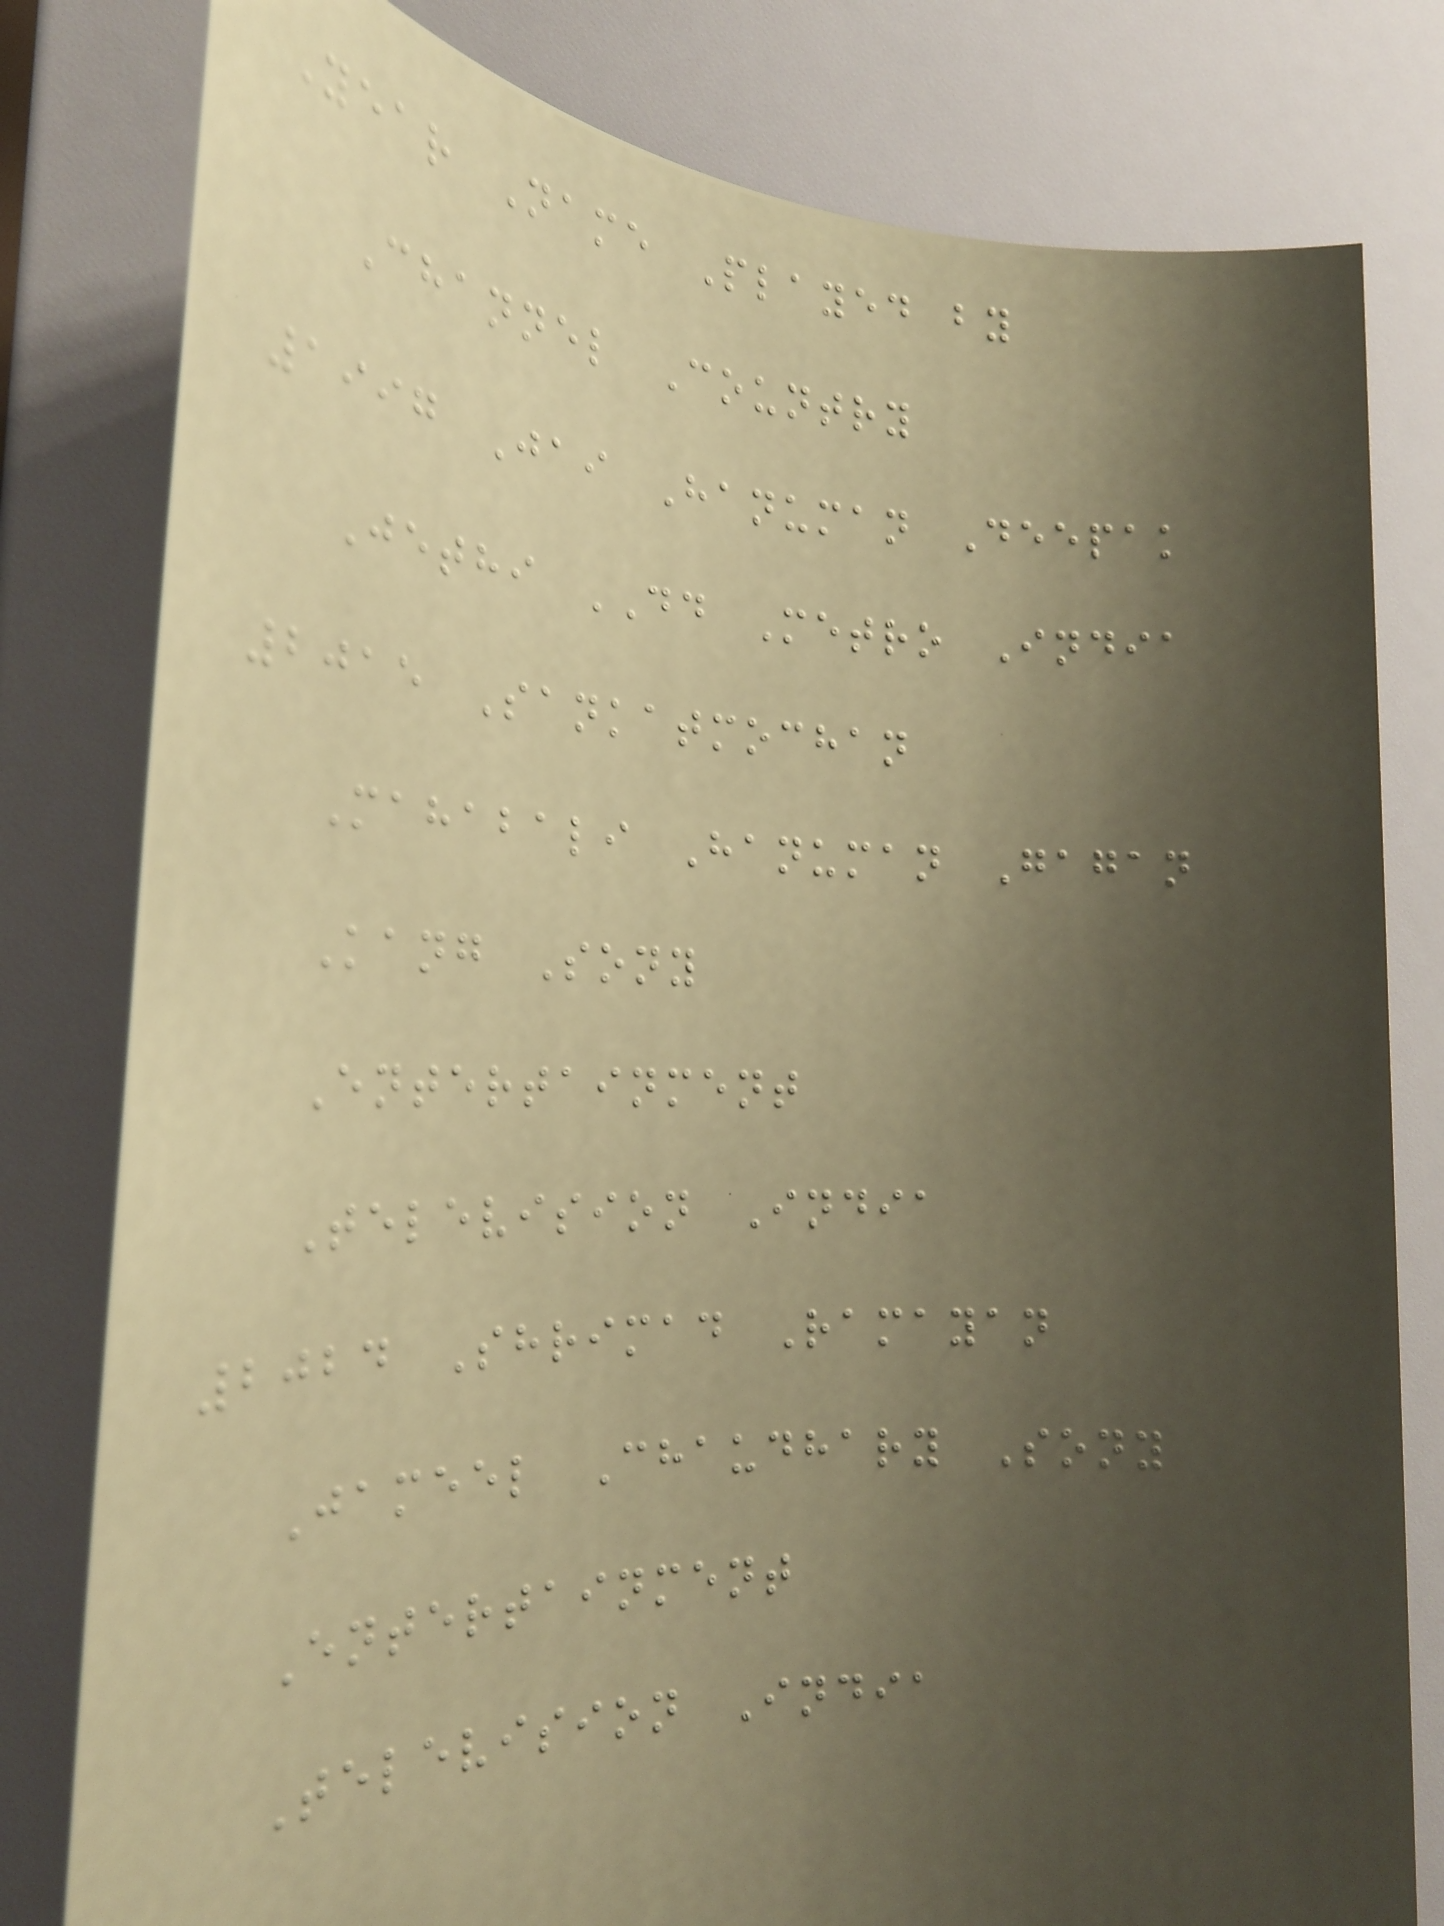Year Name Played by
Channel Country
1997 Jai Hanuman Deepak
Jethi DD Metro India
2015 Sankatmochan
Mahabali Hanuman Gagan
Kang Sony
Entertainment
Television India
2024 Shrimad Ramayan
Jameel Chaudhary Sony
Entertainment
Television India
